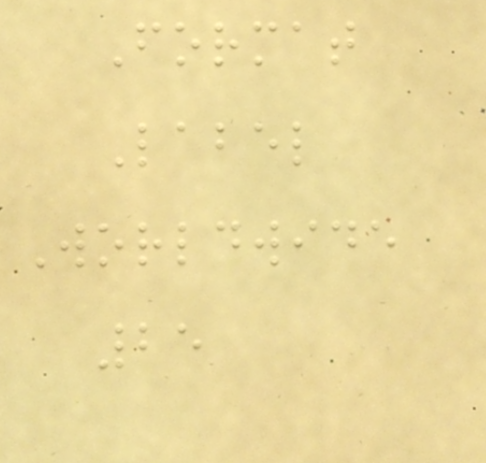Format
Label
Worldwide
25
